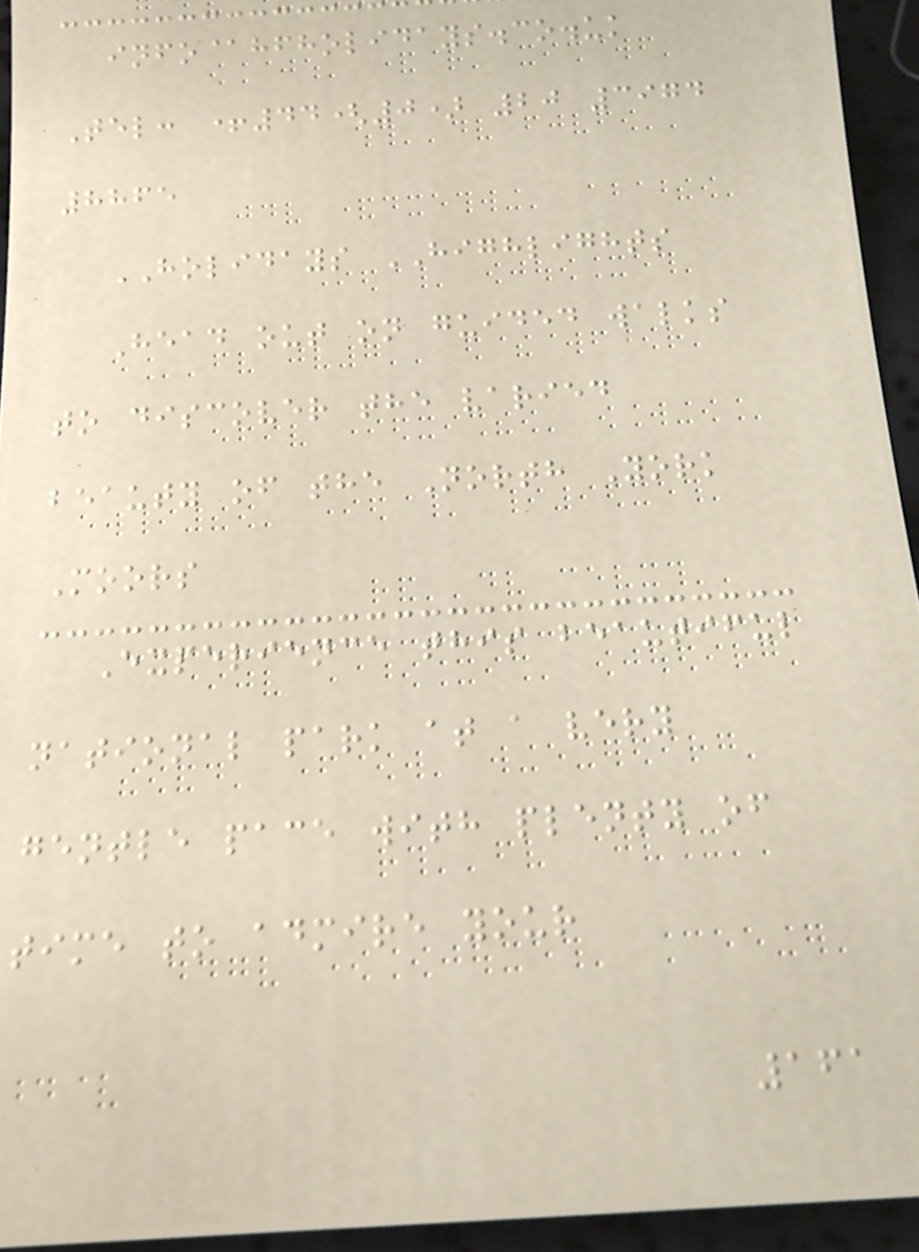info@hfholidays.co.uk
Tel: +44(0) 20 3974
8865
HOLIDAYS HIGHLIGHTS
Head out on guided walks
to discover the varied
beauty of the North York
Moors
Experience this beautiful
national park at a very
gentle pace with plenty of
time to admire your
161
